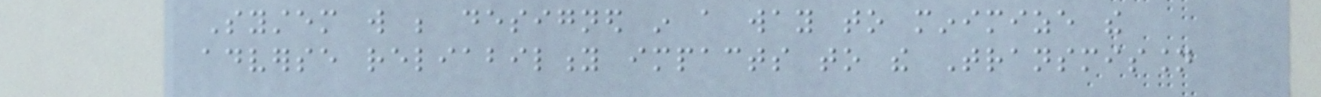System will be designed in a way to minimize the
adverse reliability impacts to the Transmission
